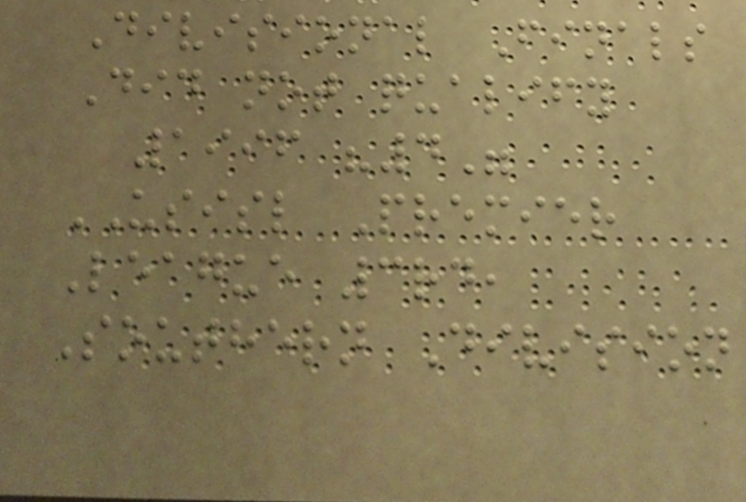Divisional Finals
Did not qualify
1996 "4"
USISL Premier
League 3rd,
Southern Division
